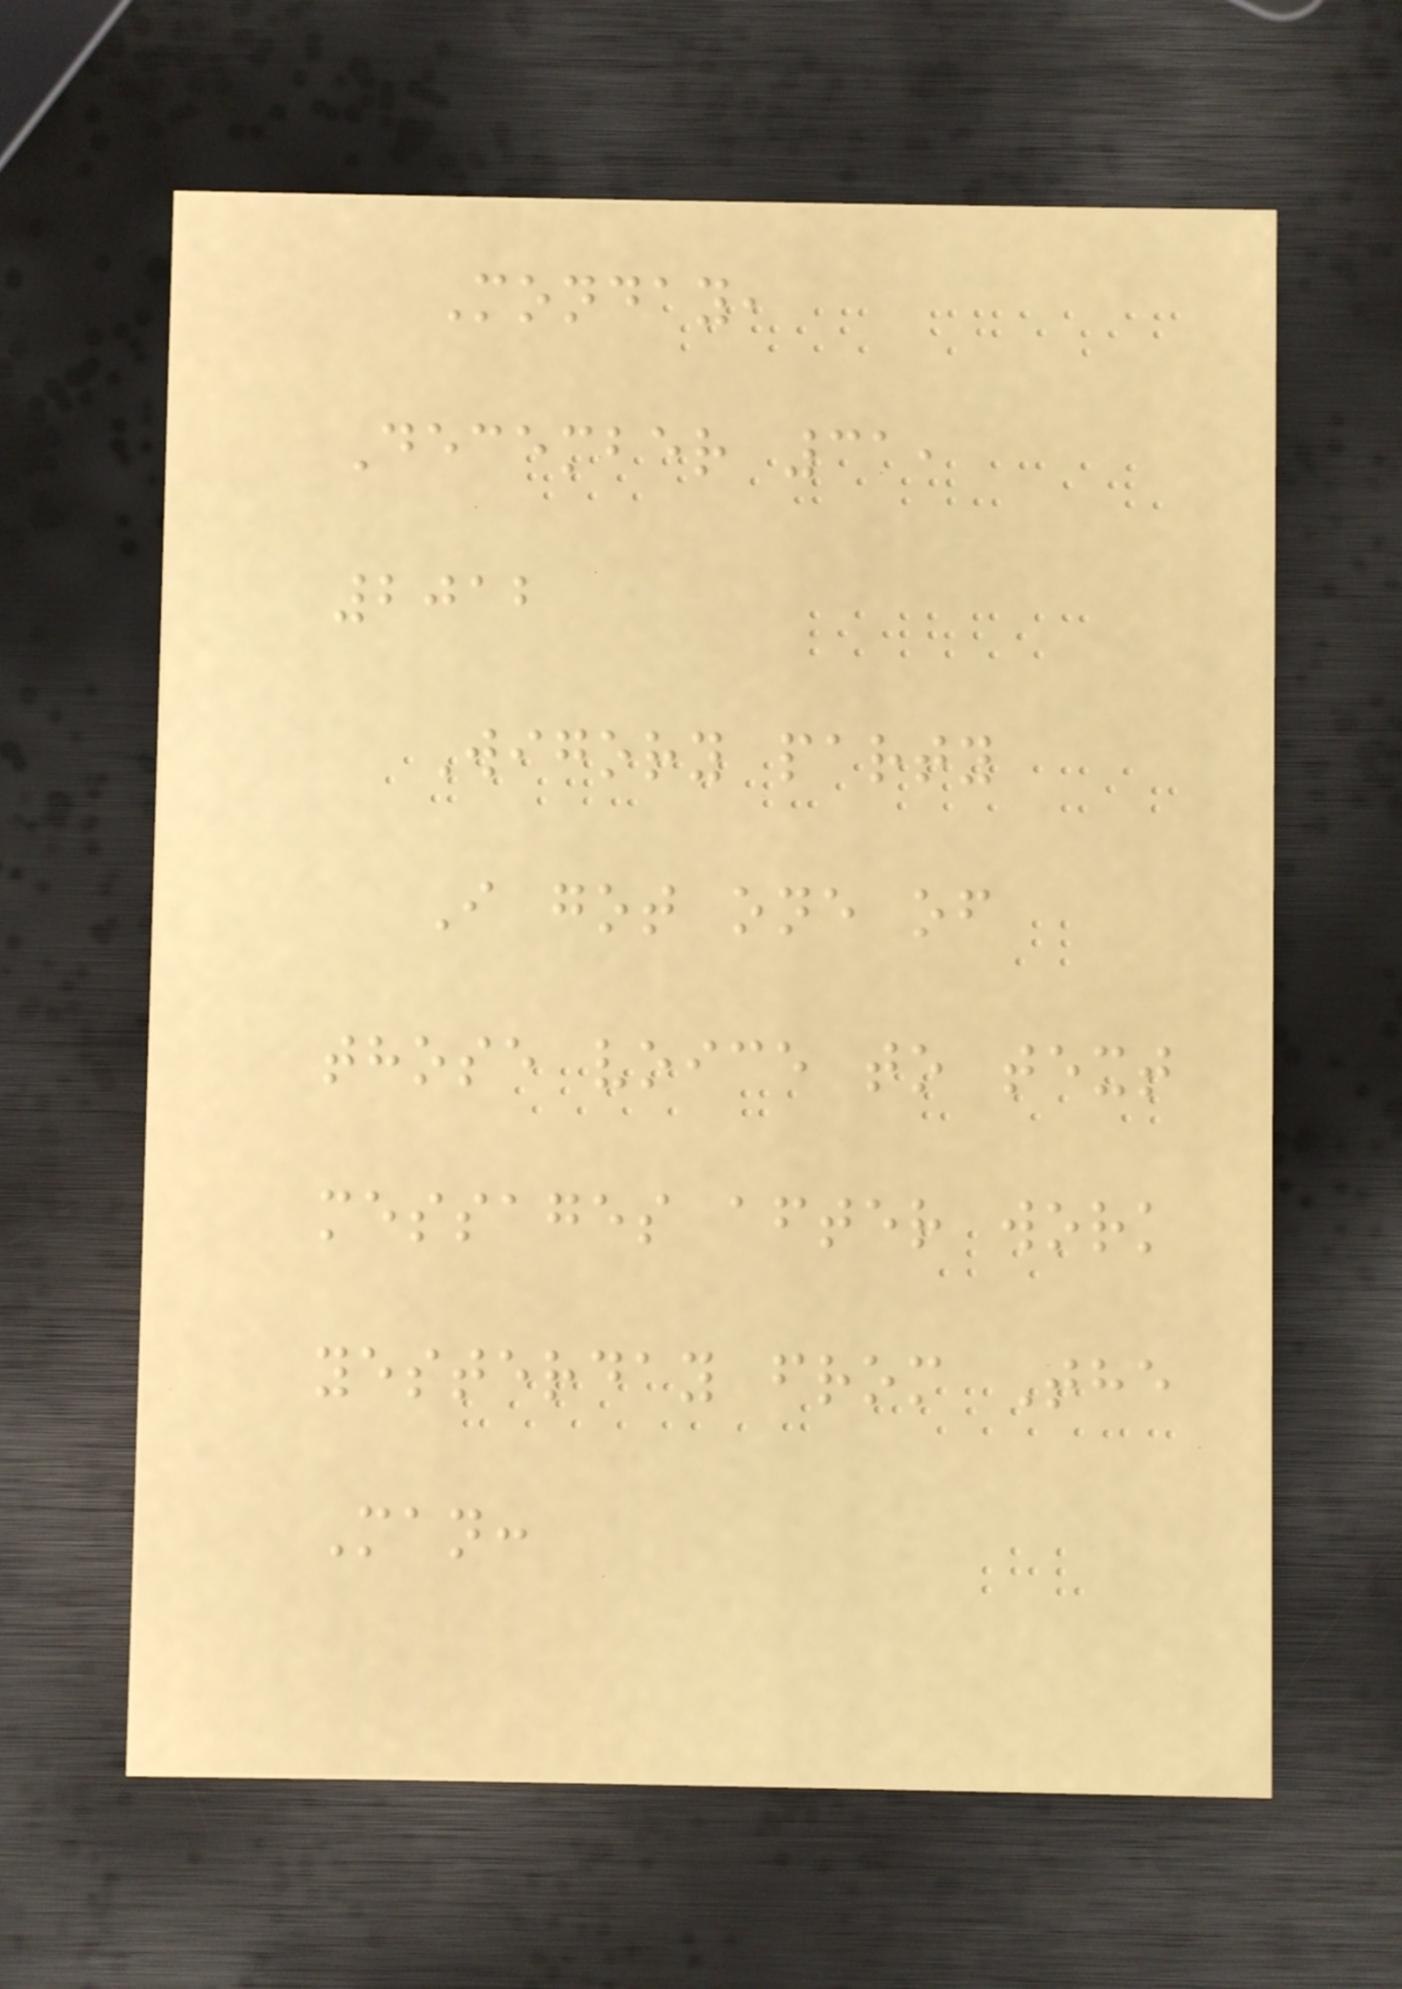Monday,
December 31,
2012
Wigory party
I got one of
those voice to text
messages after work
yesterday from The
Man:
